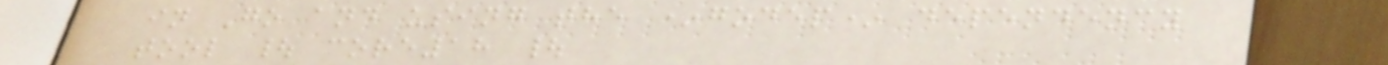in Go and using the *godep* dependency
tool | core18 |
